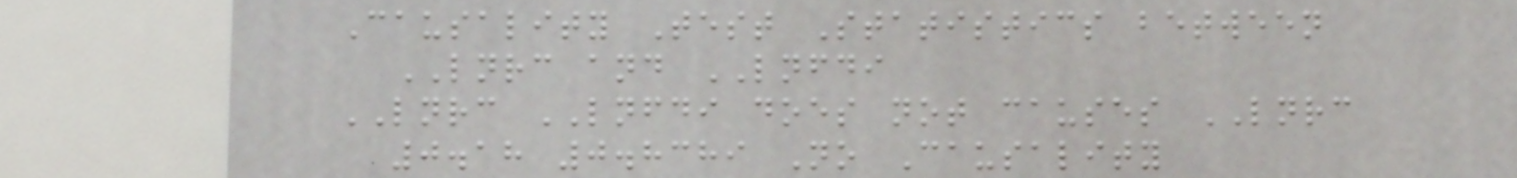Causality Test Statistics between
LNRC and LNFDI
LNRC LNFDI does not causes LNRC
0.18 0.8389 No Causality
